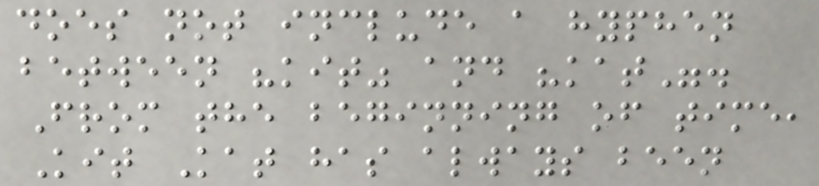does not include a hyphen
between "kit" and "kat".
From the beginning of time,
Kit Kat has always been
